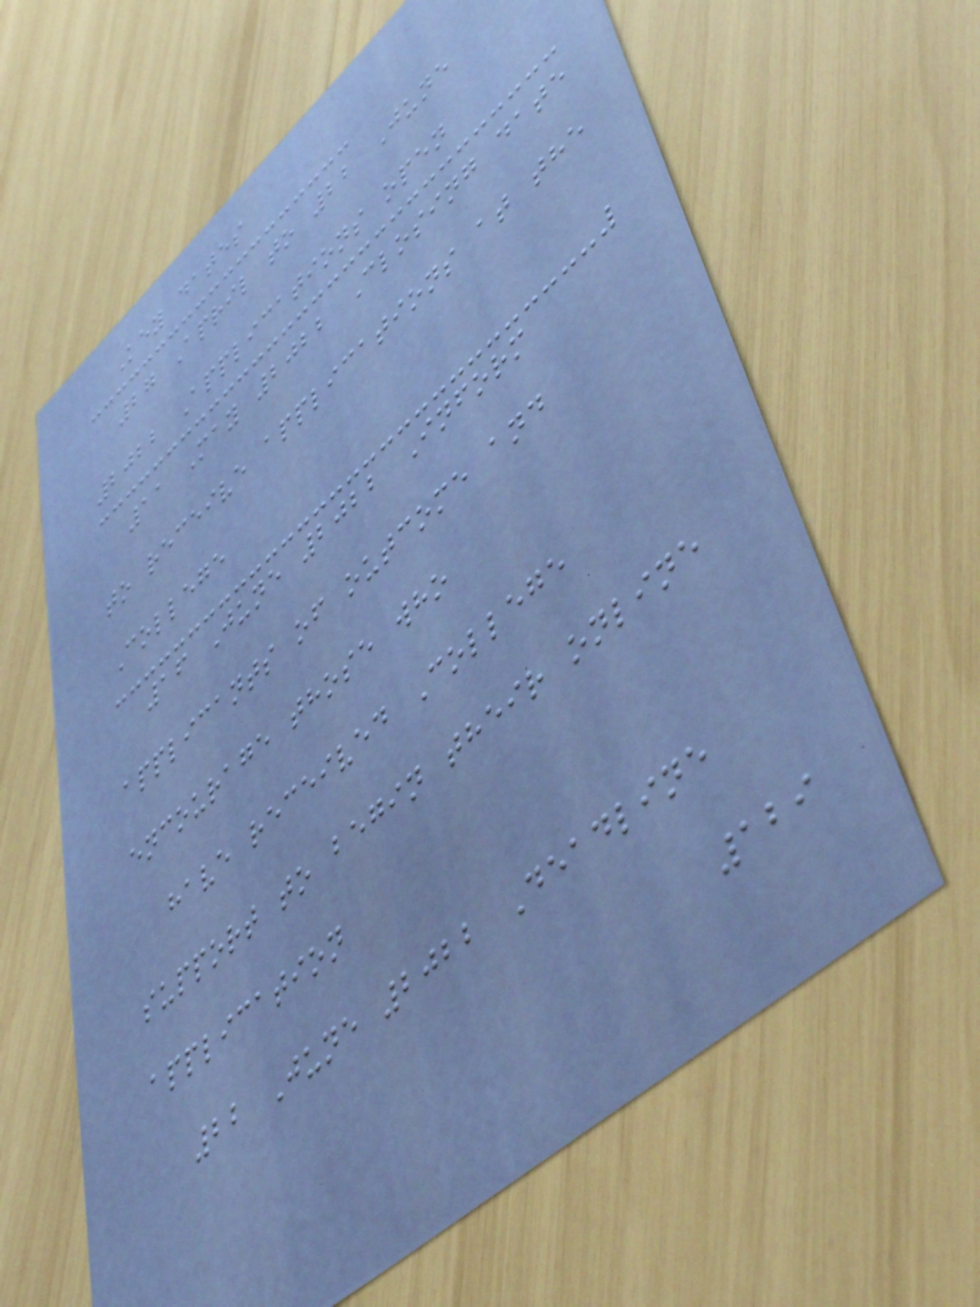Key dates
27 April to 22 June
2022 Applications open
11 May 2022 Closing date
to receive applications at the
College
16 June 2022 Inform
applicants of outcome and
encourage those who
have received College
support to begin their online
application
22 June 2022 Deadline
129
